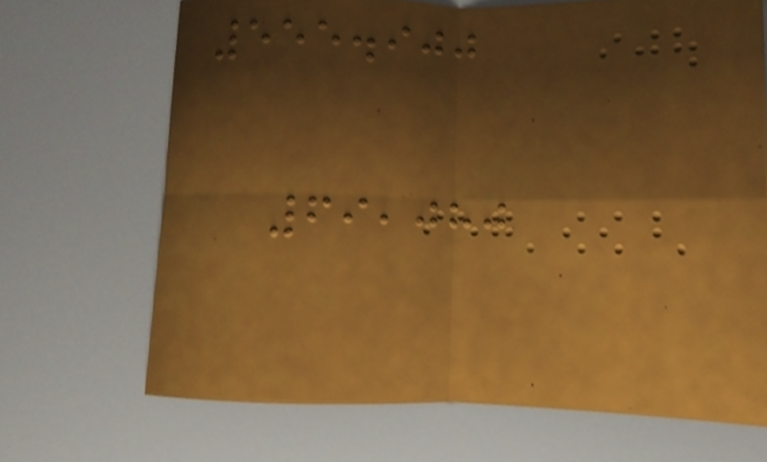555.900
69,080
